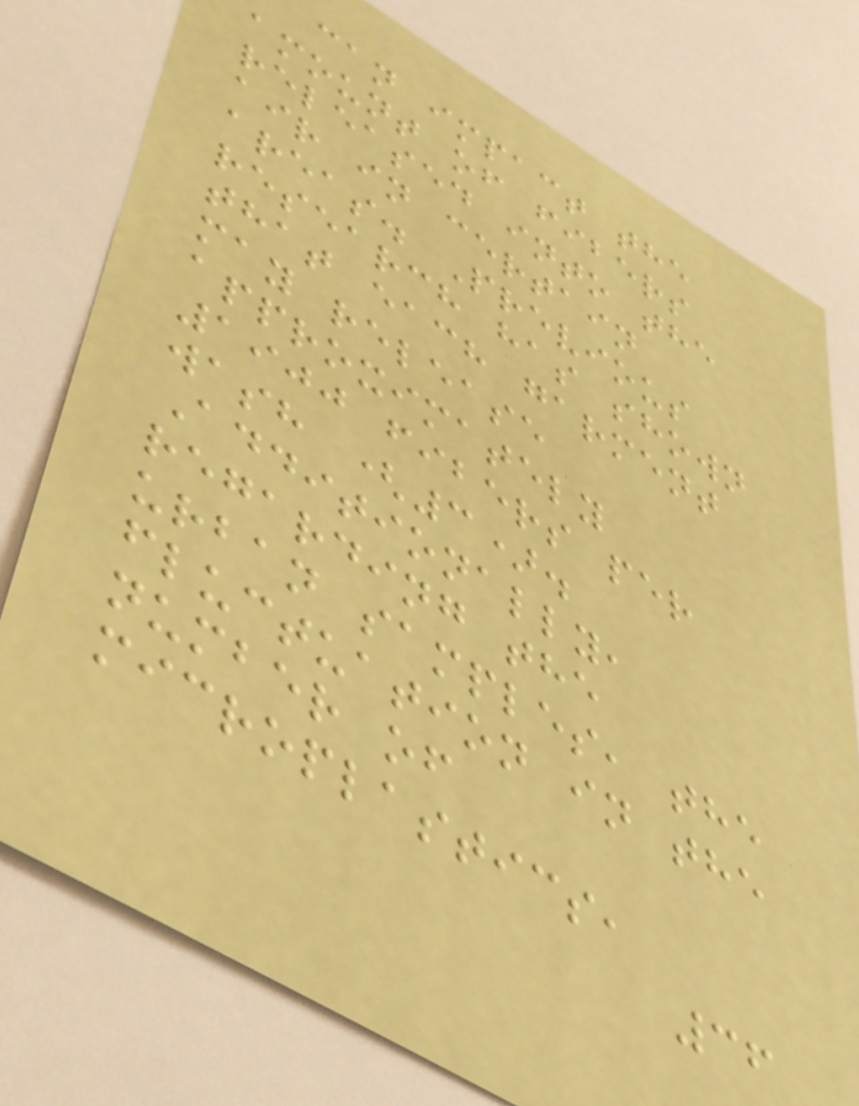can impact the
amount of fibers
released into the
air in certain
areas. Previous
research has shown
that each garment
may release
approximately
1900 fibers per
wash (3).
Additionally,
regarding the
urban samples, the
fluctuation in the
number of
microplastics,
36
